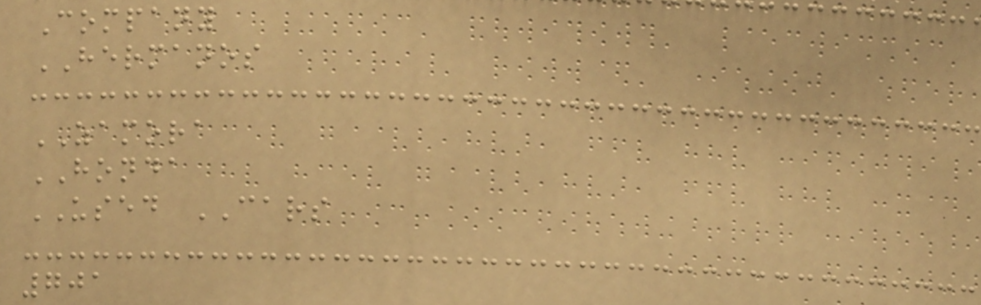Company
HERMANOS
ZAMORA
HONDA
USED CARS
701
